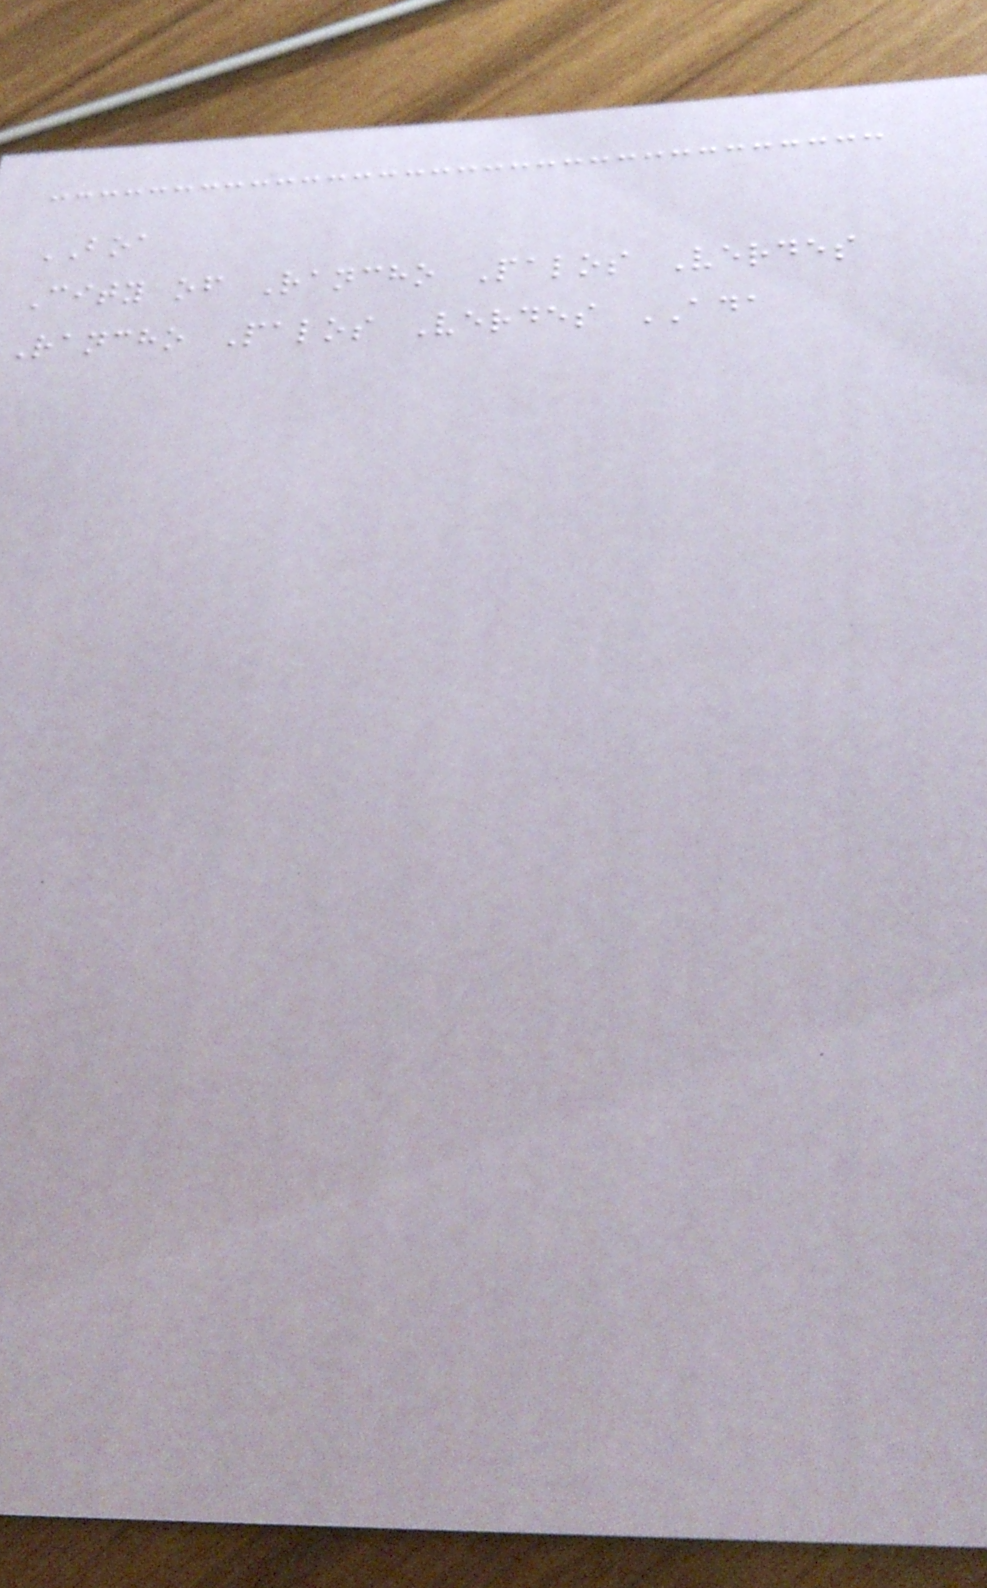BOA
City of Rancho Palos Verdes
Rancho Palos Verdes ADA
